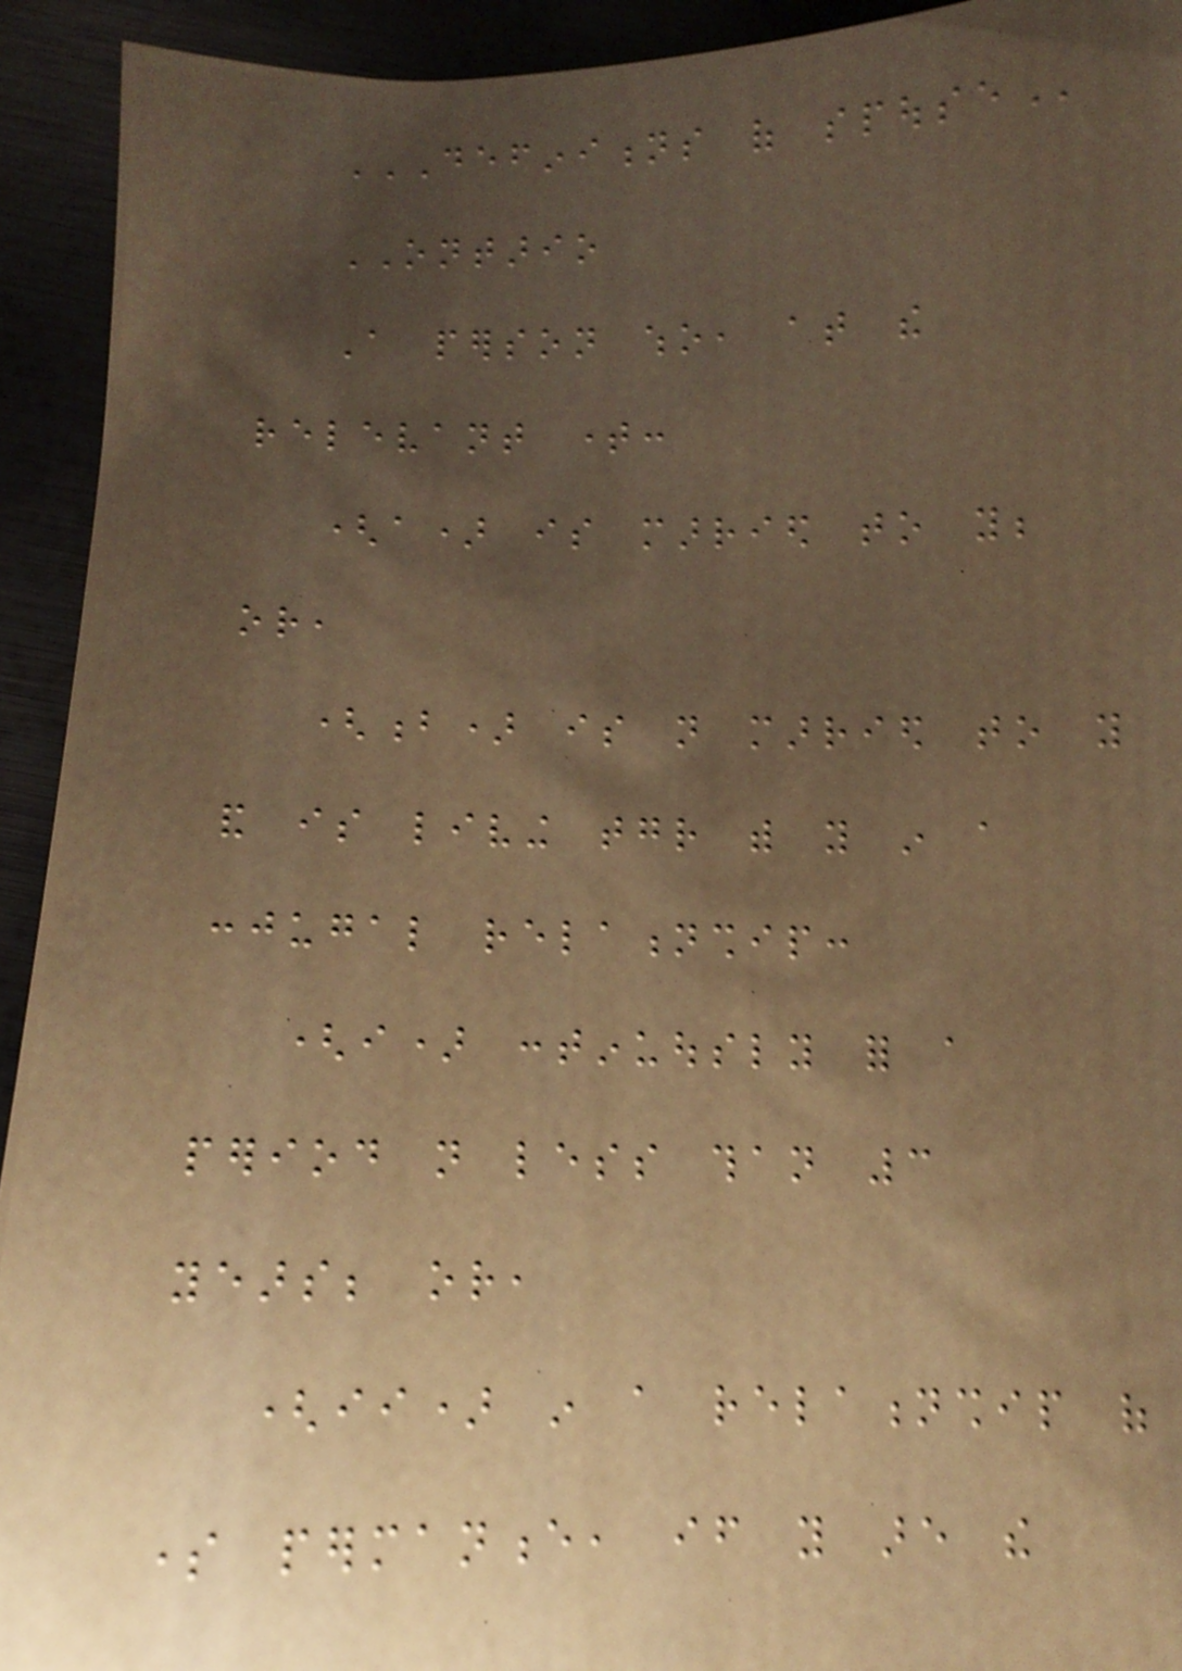DEFINITIONS OF SPOUSE
ONTARIO
A person who, at the
relevant time:
(a) is married to you;
or,
(b) is not married to you
and is living together with you in a
conjugal relationship:
(i) continuously for a
period not less than 3
years; or,
(ii) in a relationship of
some permanence, if you are the
